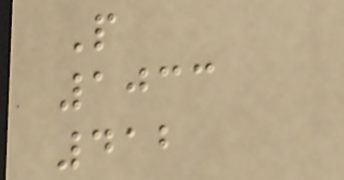P
1033
412
